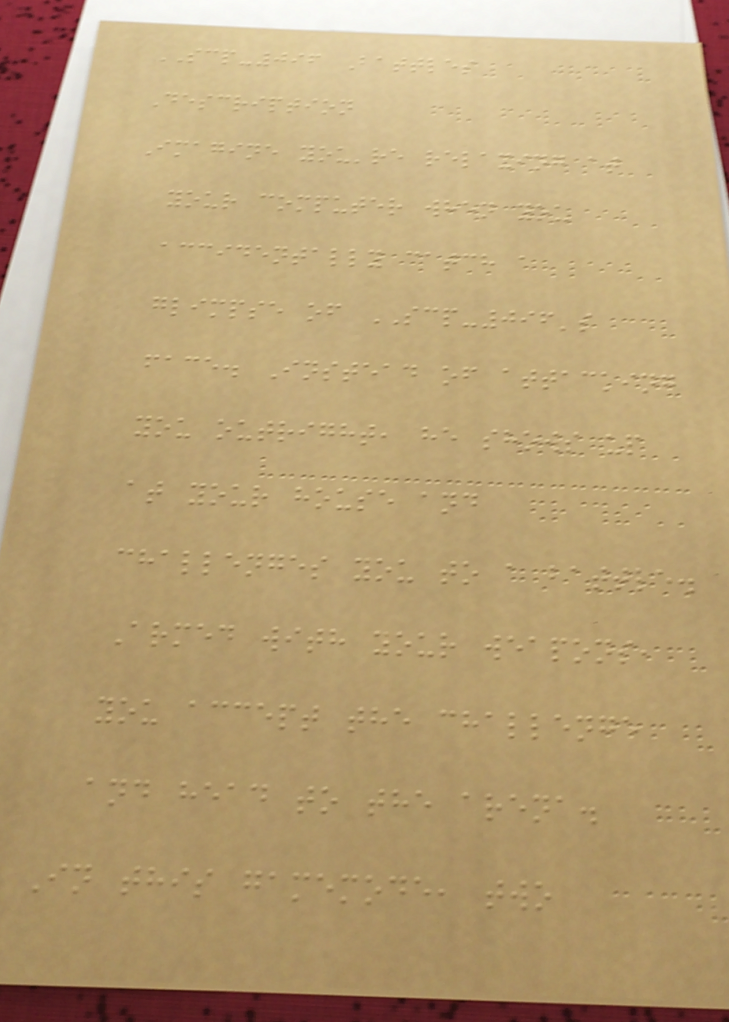SCP-096 Battles
Description
Imagine you're relaxing at
your computer when you
accidentally catch a
glimpse of SCP-096's
face. Instead of attacking
you outright, he shows up
at your house and
challenges you to a battle.
Armed with your weapons,
you accept the challenge
and head to the arena.
In this gamemode, two
